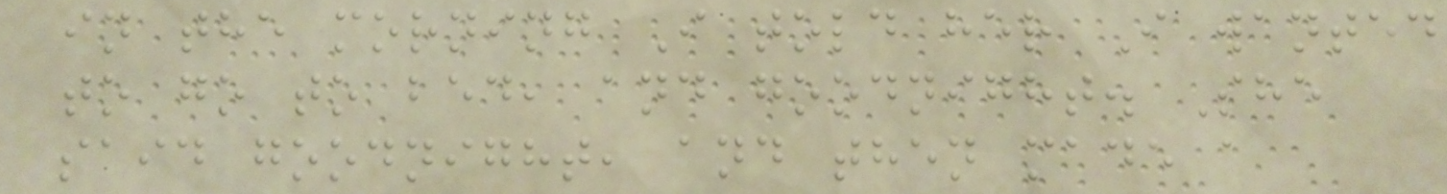in the morning I told her I wanted
to go to bed, and goodnight. She
said goodnight, and then made a
